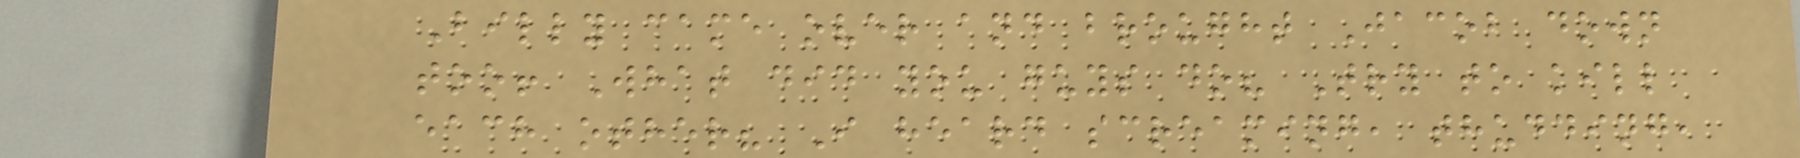Billy came over and brought Jacob down
too! What did you guys do? Try to kill
each other? I heard screaming, thudding,
